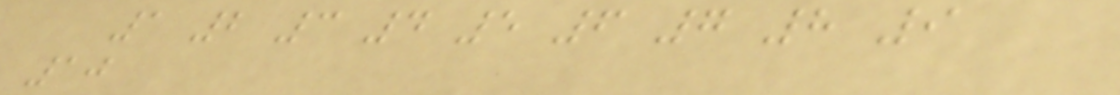1 2 3 4 5 6 7 8 9
10
